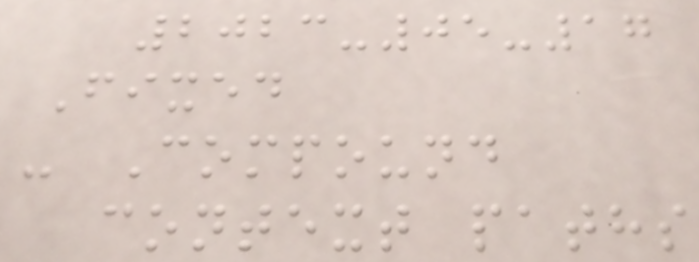2023-05-17
Fixed
- Compound
context paths
